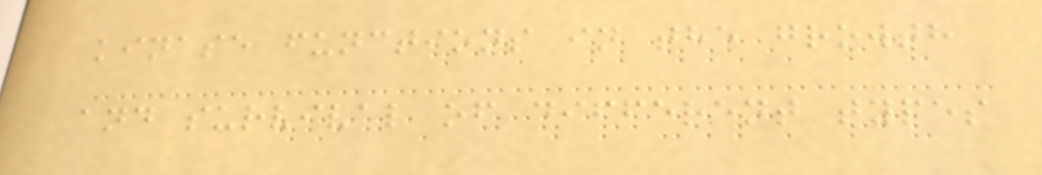kinase functions in the growth
and survival of different types
